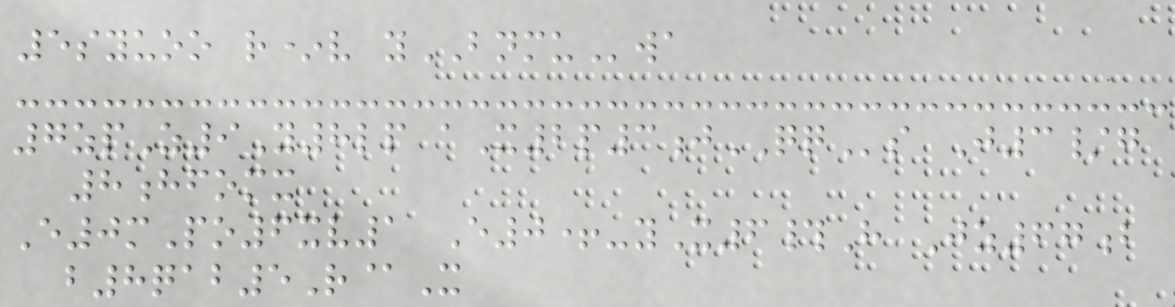5syuoo r*v yBNMUwa
7zpZ9Y8lp aX2p3jQQs J3/g
8hfomx
E0mPo6xv1 E0+-yX6#H Jz67b
b8qab5R@X
